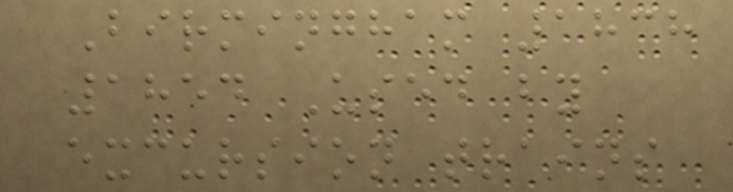Birmingham 1838
1854 Used by
excursion trains
